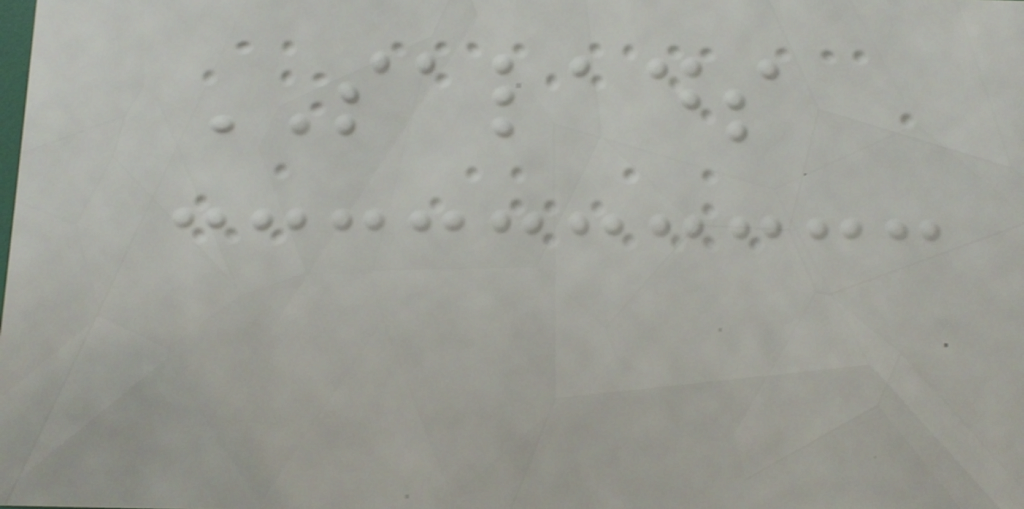SALADS
